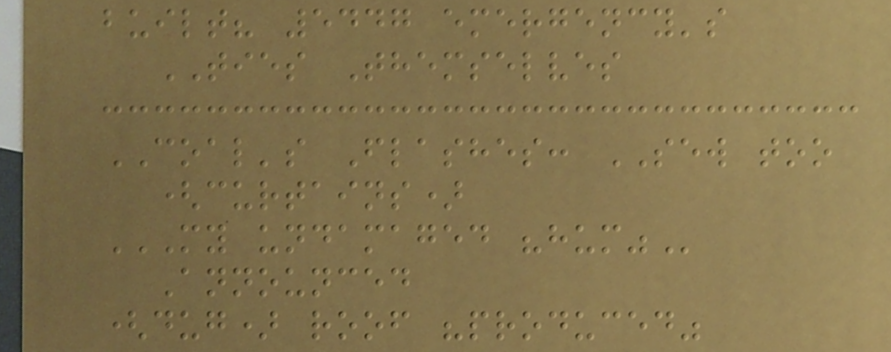built? 5447 emergency's
TIES Themselves
COAL's Flashes: SEW too
(curtains)
MY UNDAMAGED "HUM"
Announced
(dug) roof "produced"
